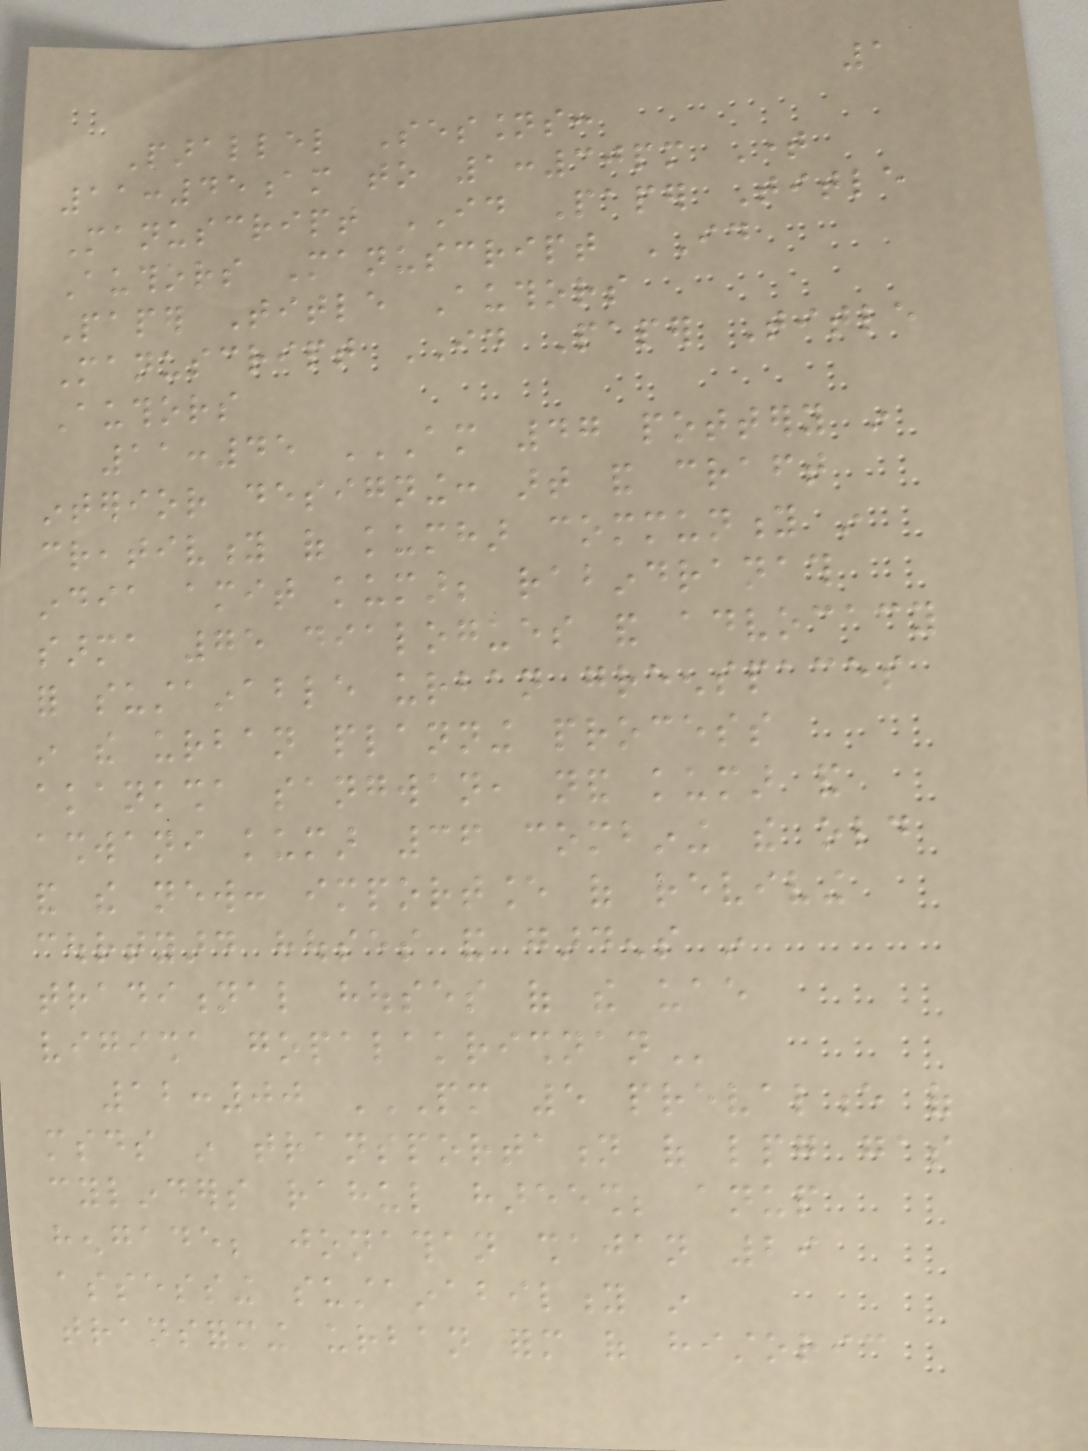1
Parallel Sessions:
11:45am to 1:30pm Time
Manuscript ID Paper Title
Authors Manuscript ID
Paper Title Authors
Manuscript ID Paper Title
Authors
11:45 AM 47 POTTERY IN
INTERIOR DESIGNING: ART AND CRAFT
CREATIVITY OF KUMHAR COMMUNITY IN
INDIA AMIT KUMAR; RABINDRANATH
SARMA 75 DIALOGUES AND ADVOCACY
FOR SUSTAINABLE URBAN GREENSPACES
IN THE URBAN PLANNING PROCESS
AKANKSHA SANGWAN, NAND KUMAR AND
ASHWANI KUMAR 36 COMBINING THE OLD
AND THE NEW: IMPORTANCE OF REVIVING
COURTYARD HOUSES AND GARDENS IN
TRADITIONAL HOUSES OF THE UAE
VIGISHA GOPALAKRISHNAN
12:00 PM 5 PREVALENCE OF
MSDS IN TRANSPORTATION OF LPG GAS
CYLINDERS RAHUL HAREESH; ANUP
HENGADE; JONATHAN SHAJAN 29
ASSESSING SUSTAINABILITY IN
TRANSFORMING URBAN FORM OF HISTORIC
